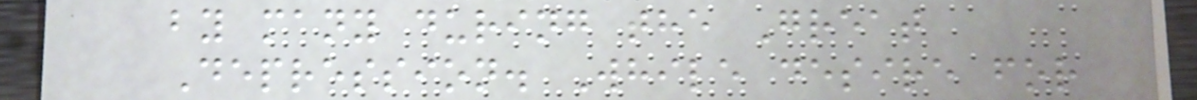by many during the Great
Depression. While desire for
